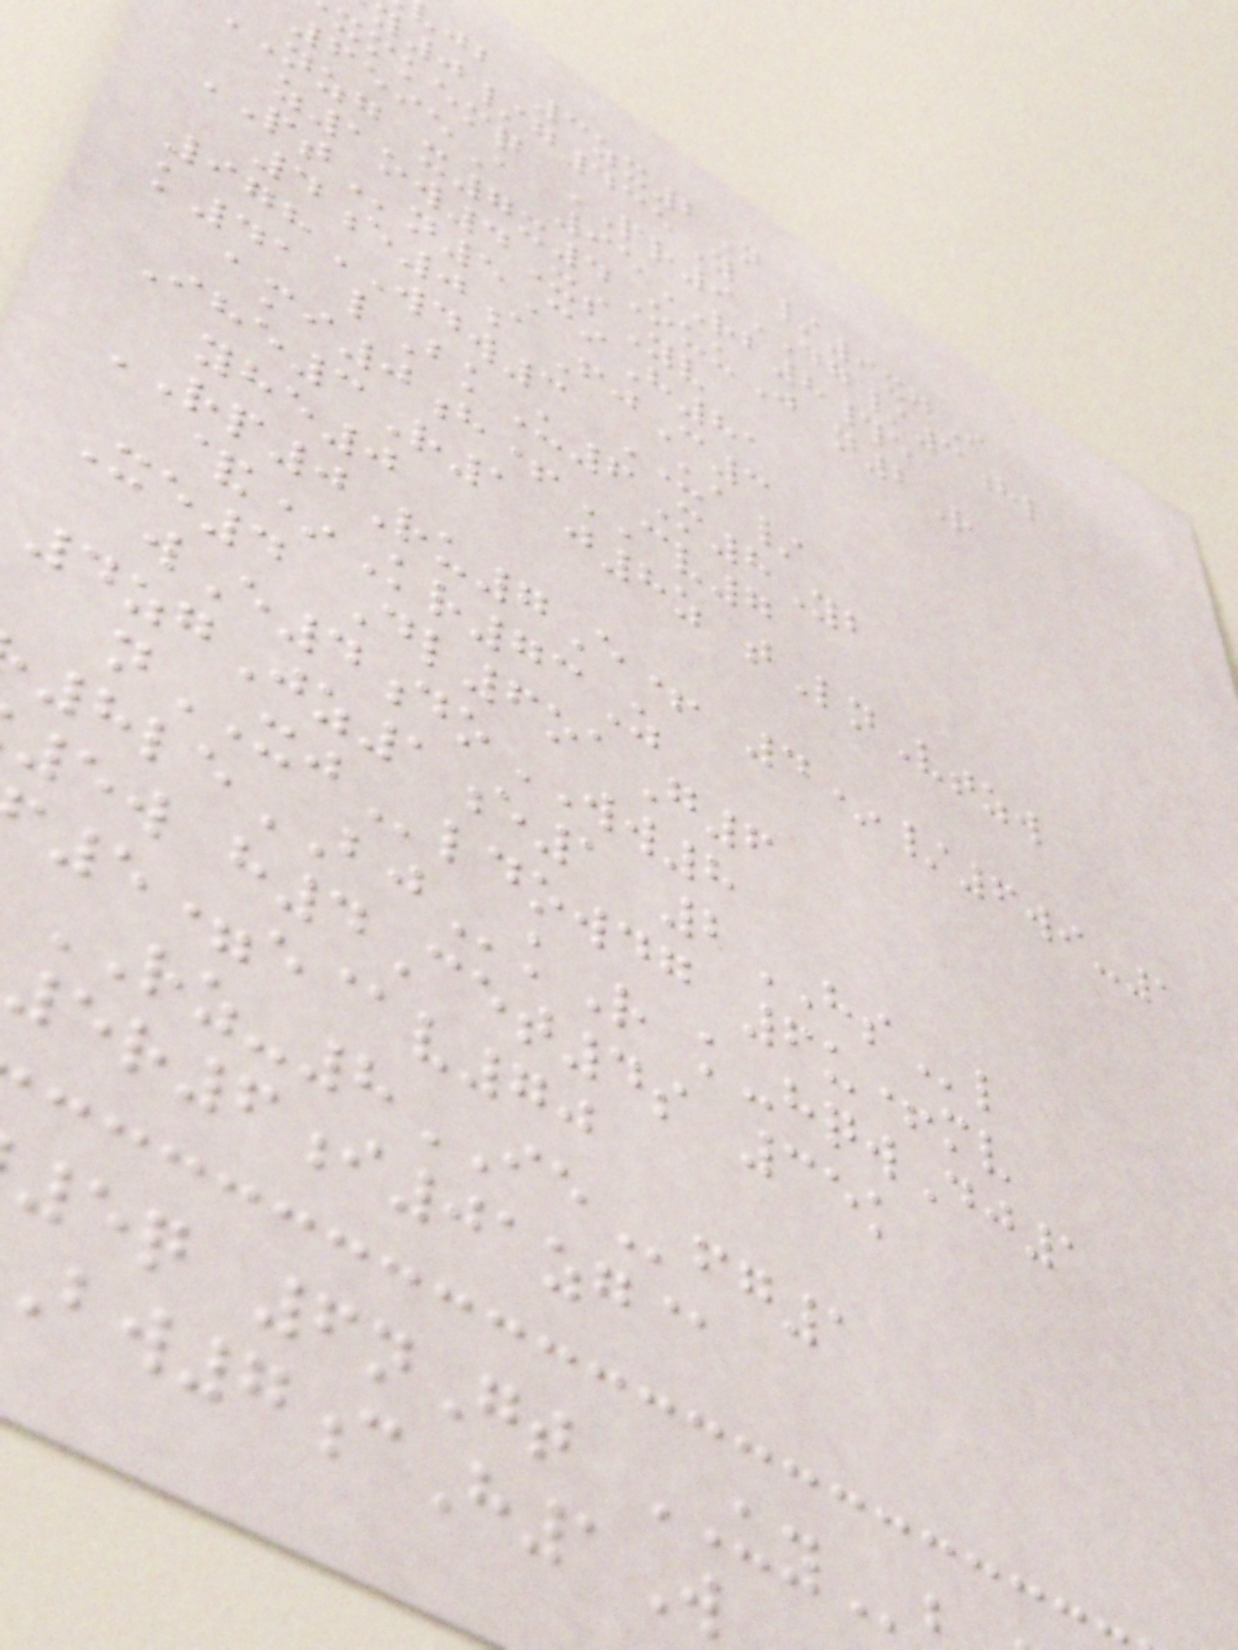jb 3zx2N
y0/g435Y /9xgI
xmkemq PR9DG/3hl
6595A 95RB8#e
nzg x7x4OuuJ n2R
z1ow4XsYv
PTn5CiH81
4e0aFjC3
978WDW3 UA/
k41 lBkU6M8Yb
ami0h+CV7
Ihe3R1 j8z tLnVtzw
yhe0
RP0Ru7E+ 4*/6wi-1
&*Kr73Z
Xe4 Dl6oaG6
wE4doWW8
4zgJz1e1 2HSl
nXJldowdg 6u+mv
8leBJkR k-hqwDj1
5w h4Cet4s 35k
5=e@v70
RZ-8IEfg1
5r6i01zg@
5q 6nGt UY
7cH1W
